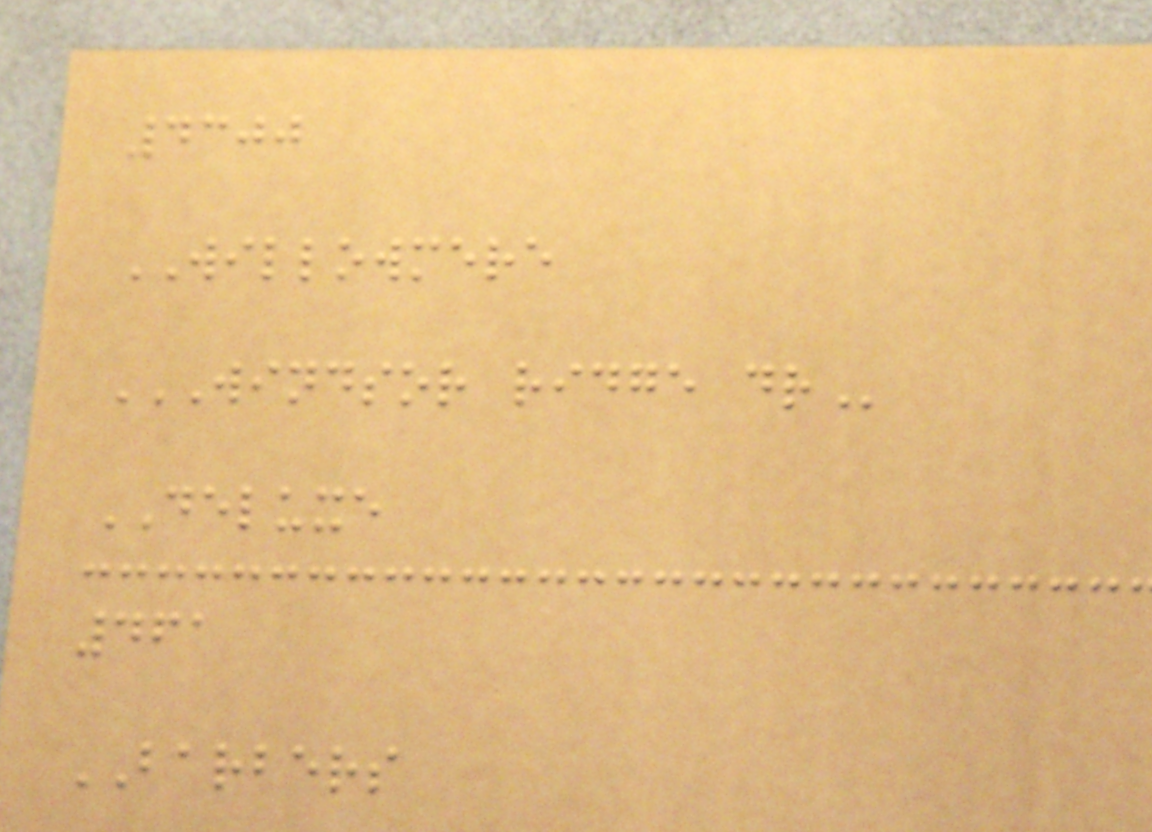4300
WILLOWMERE
WINDSOR RIDGE DR
DELUXE
461
BARBERS
